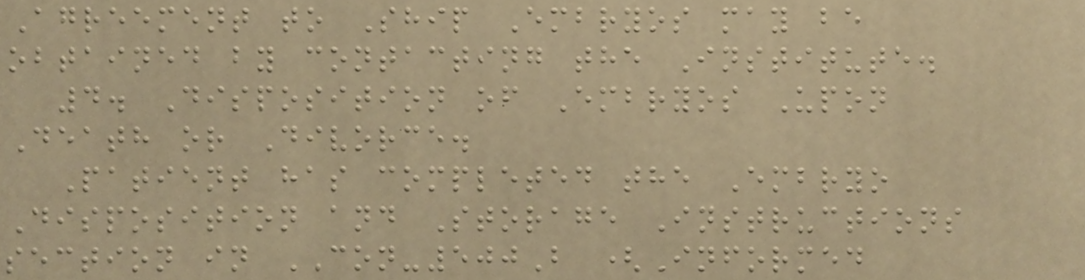Agreement to Ship Embryos may be
obtained by contacting the Institute.
4. Disposition of Embryos Upon
Death or Divorce.
Patient has completed the Embryo
Disposition and Storage Instructions
section in CON-500B (Informed
